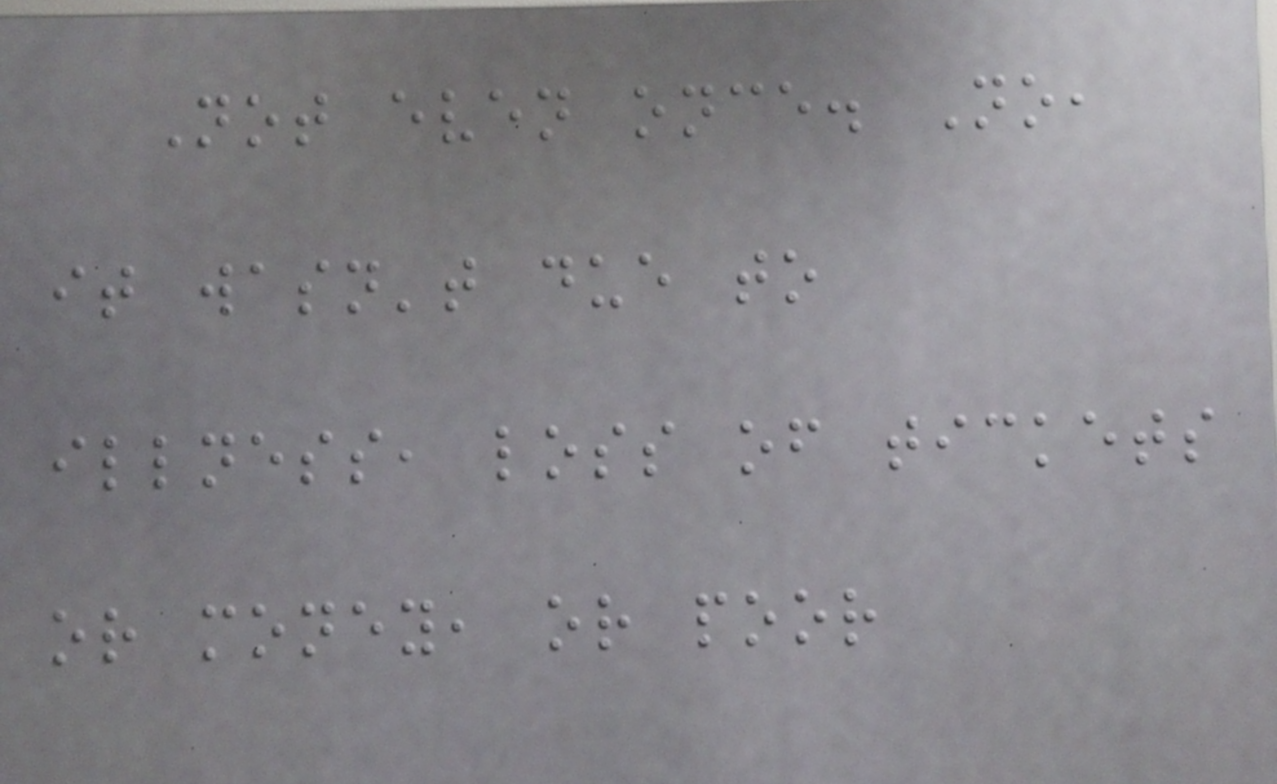Not even once. No,
it wasn't due to
illness, loss of tickets
or money, or poor
